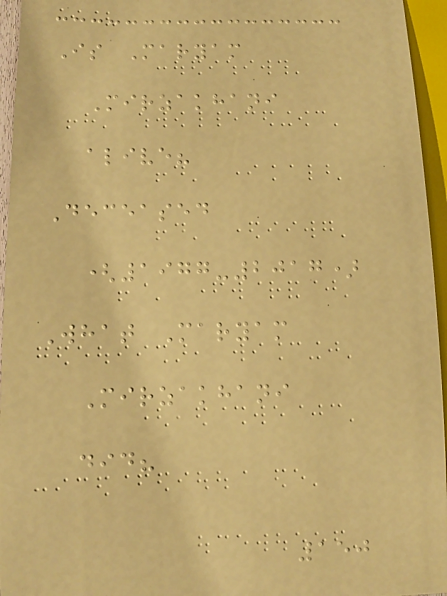Is Maryam
Mirzakhani
alive?
Deceased
(1977-2017)
What Maryam
Mirzakhani
did?
150
